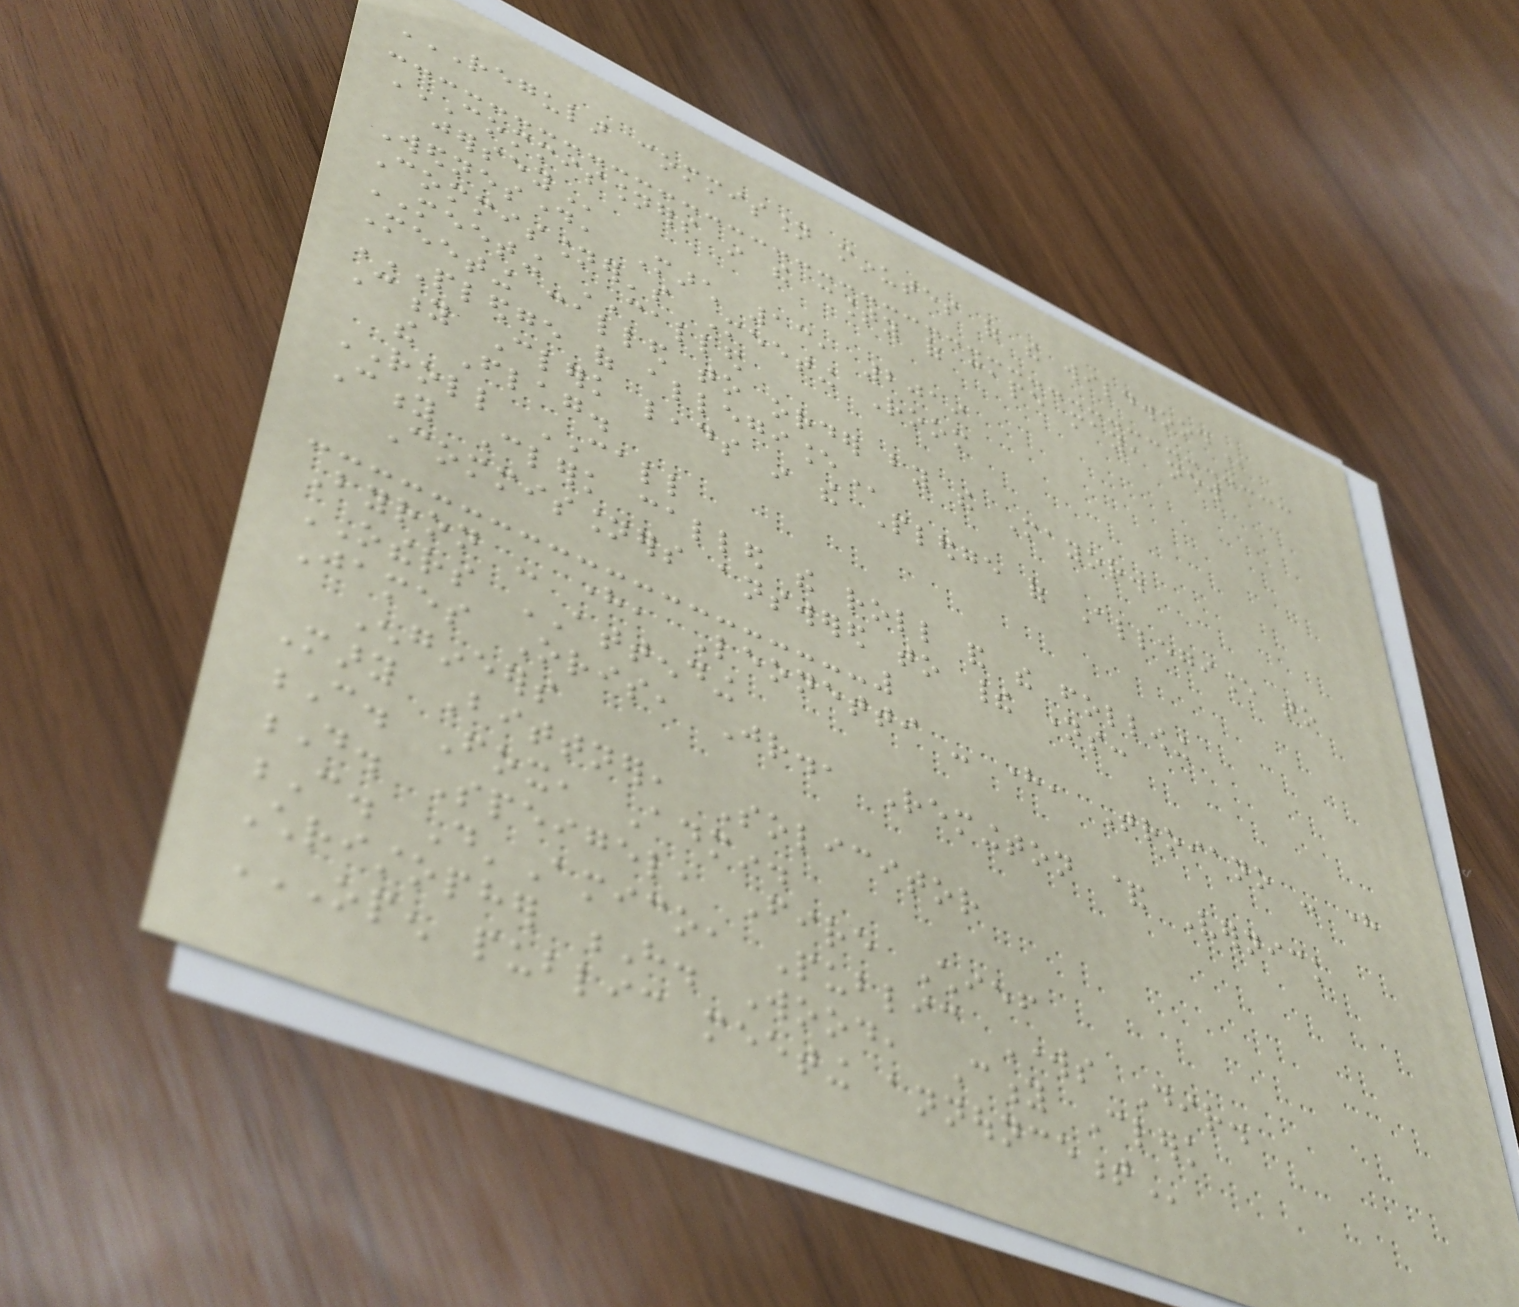REGULAR COMMISSION MINUTES OF THE WILDWOOD
COMMISSIONERS IN THE COUNTY OF CAPE MAY, NEW
JERSEY
Wednesday, March 13, 2019
Commissioner's Meeting Room
MEETING CALLED
Meeting called to order by the Mayor.
PLEDGE OF ALLEGIANCE
City Clerk leads in the Pledge of Allegiance to
the Flag.
ROLL CALL
City Clerk called the roll and the following
Commissioners answered to their names:
Byron - here, Leonetti - here, Troiano - here
OTHERS ATTENDING
James Oris, Jr., Remington & Vernick
Engineers
Mary Bittner, Solicitor
C. Fox, Admin.
D. Speigel, Fire Chief
C. D'Amico, Public Works Dir.
Christopher H. Wood, City Clerk
OPEN PUBLIC MEETING ANNOUNCEMENT
